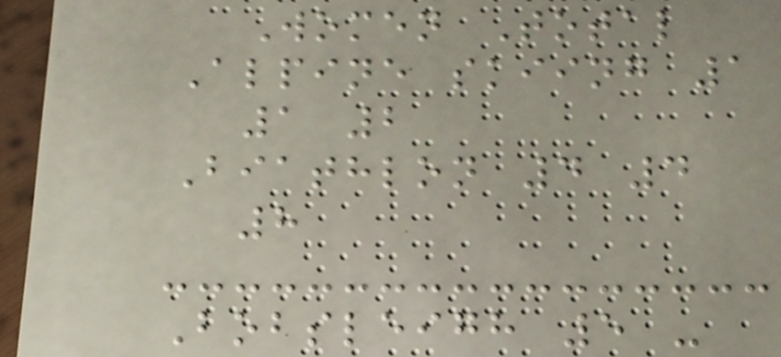Women Total
Alpine skiing 1
1 2
Biathlon 4 4
8
Bobsleigh 5 -
